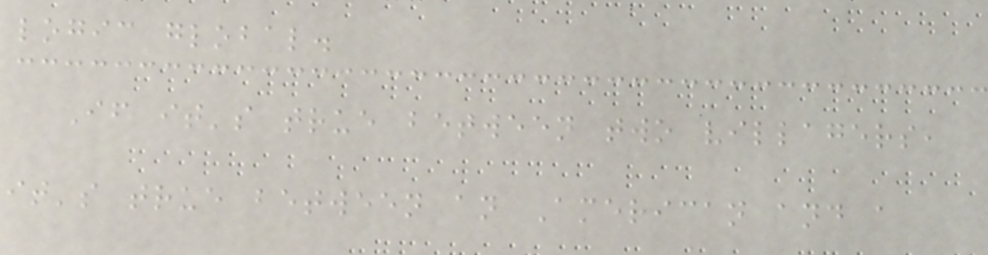logic global.
If it's true between two villagers,
it's true between an American and a
